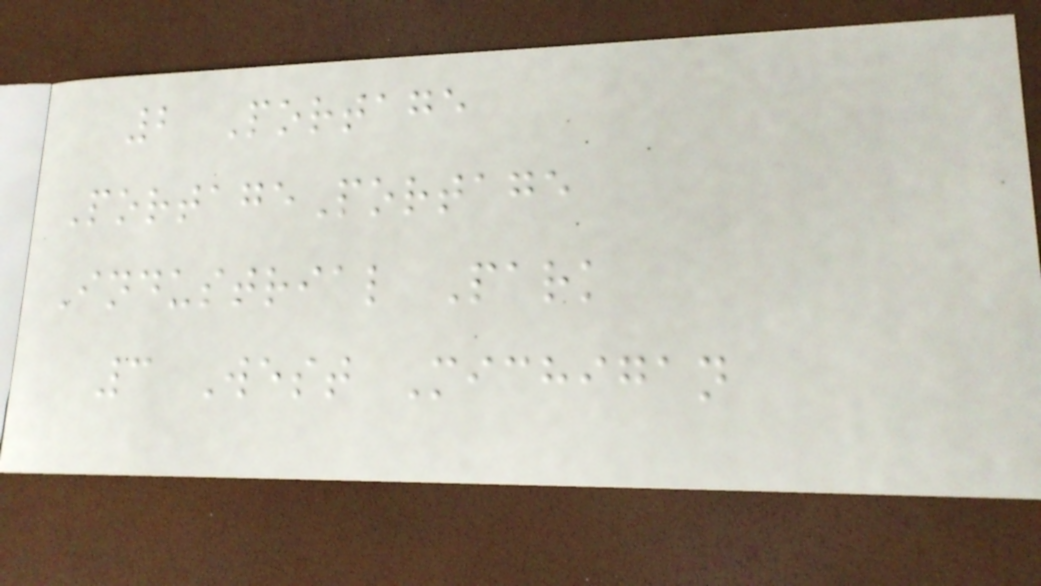2 Portage
PortagePortage
Industrial Park
3 West Michigan
